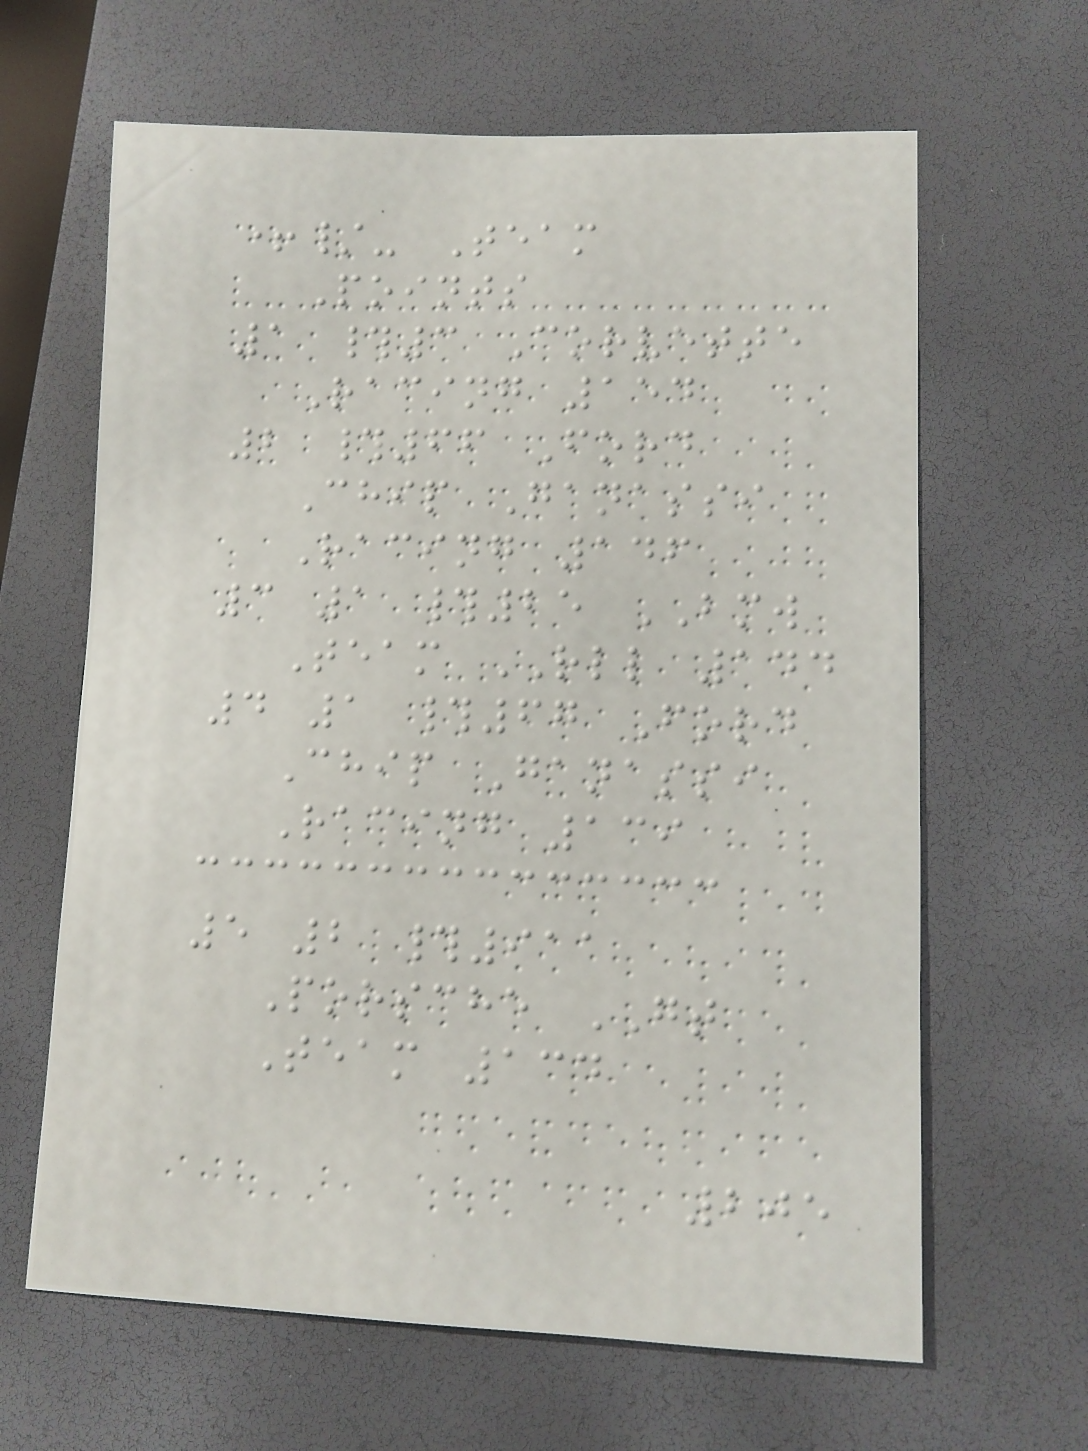+/- Team
Points
1 #3 Corvette
Racing 154
2 #66 Ford
Chip Ganassi
Racing 146
3 1 #25 BMW
Team RLL 144
4 1 #67 Ford
Chip Ganassi
Racing 139
5 2 #911
Porsche GT
Team 134
205
